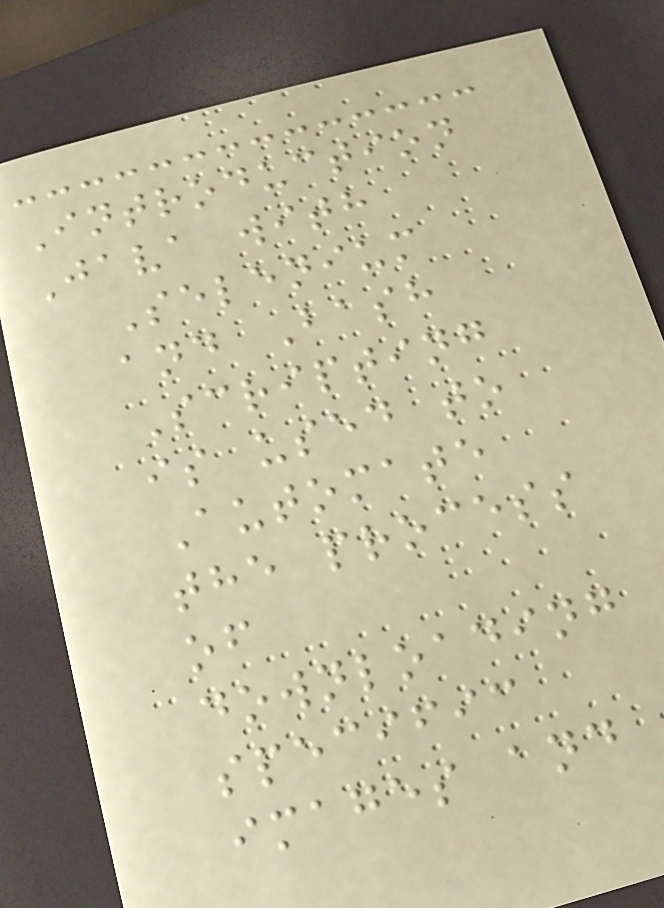Introduction
Java with
Selenium
and Bash
Scripting
is used to
Automate
the process
of
downloading
specific
images and
